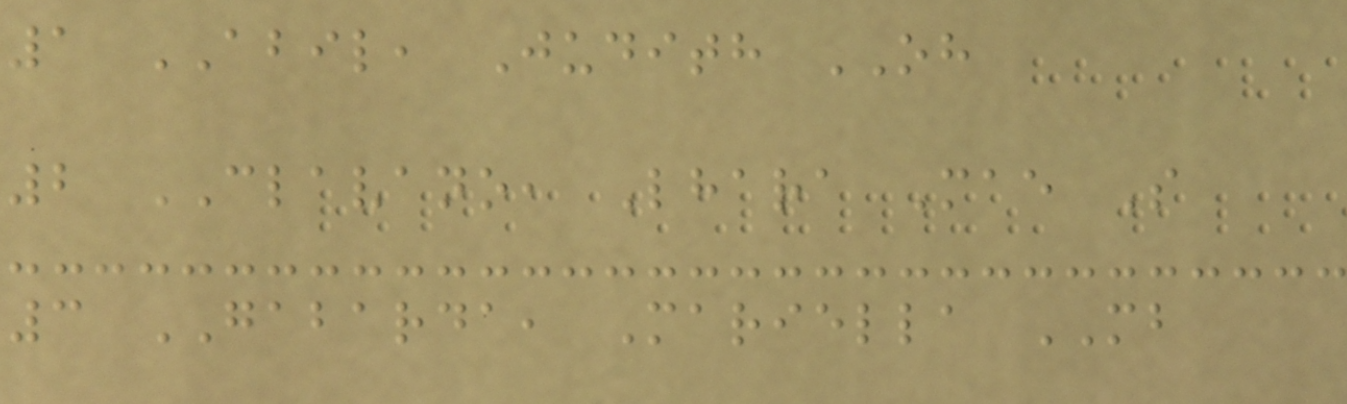1 ABIL, Judith OH
2 CLAVANO, Lhara Mae S
3 GABARDA, Mariella MB
